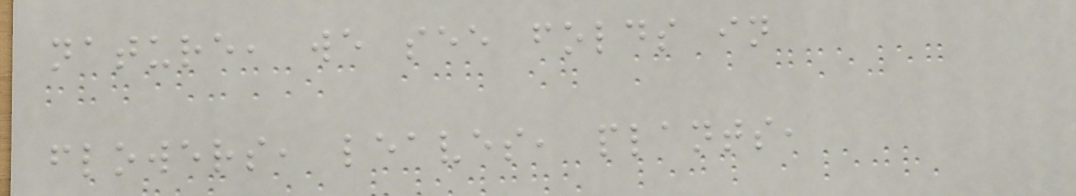nature, we see folds in
flowers, leaves, plants,
